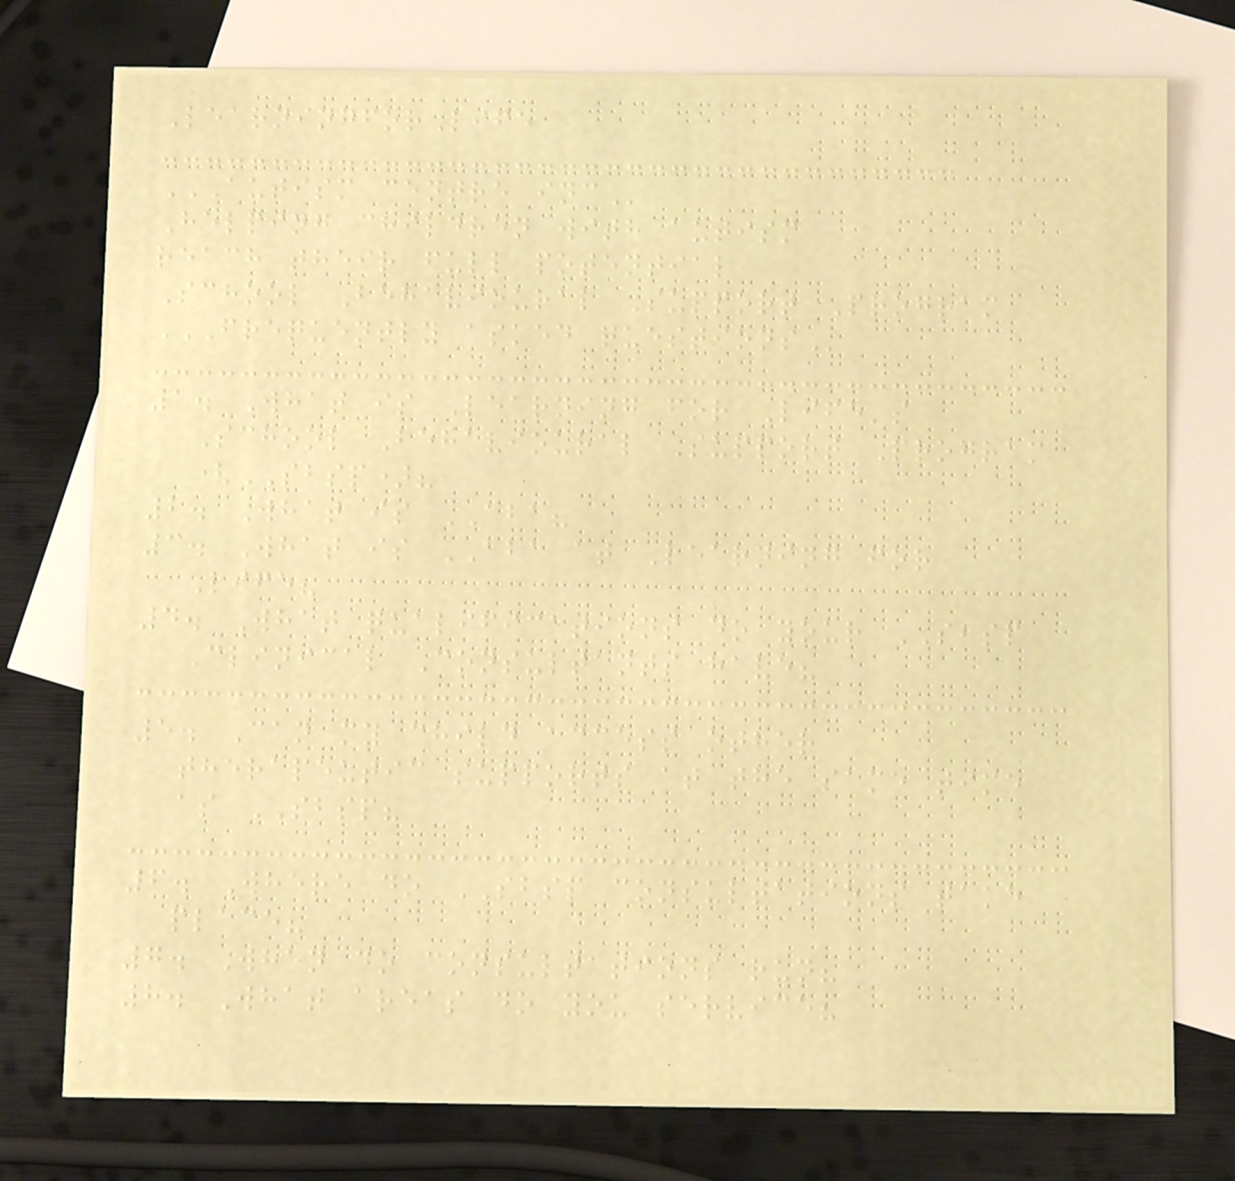LearningforLife
AUTISM CENTRE INC
Helping children with autism
reach their full potential
School Behavioural Support Program
FREQUENTLY ASKED QUESTIONS
1. What is Learning for Life's
School Behavioural Support Program
(SBSP)?
2. What is ABA?
3. What is ABA at Learning for
Life?
4. What qualifications do your SBSP
Clinical Consultants have?
5. Can my child access other
therapeutic supports at the same time
as SBSP?
6. Where do SBSP consultations take
place?
7. When do consultations run?
8. What areas do you service?
